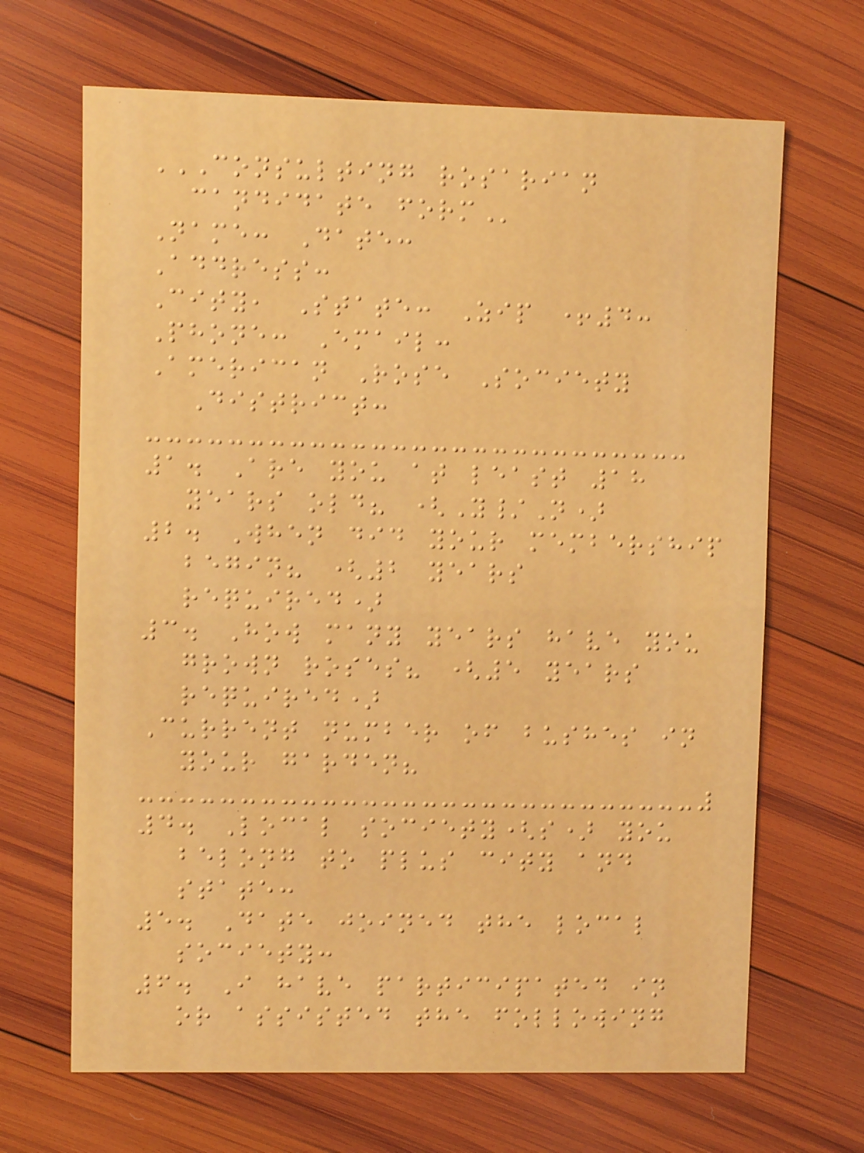CONSULTING ROSARIAN
CANDIDATE FORM
Name: Date:
Address:
City, State: Zip +4:
Phone: Email:
American Rose Society
District:
1. Are you at least 18
years old? (Y/N)
2. When did your membership
begin? (2 years
required)
3. How many years have you
grown roses? (5 years
required)
Current number of bushes in
your garden?
4. Local society(s) you
belong to plus city and
state:
5. Date joined the local
society:
6. I have participated in
or assisted the following
